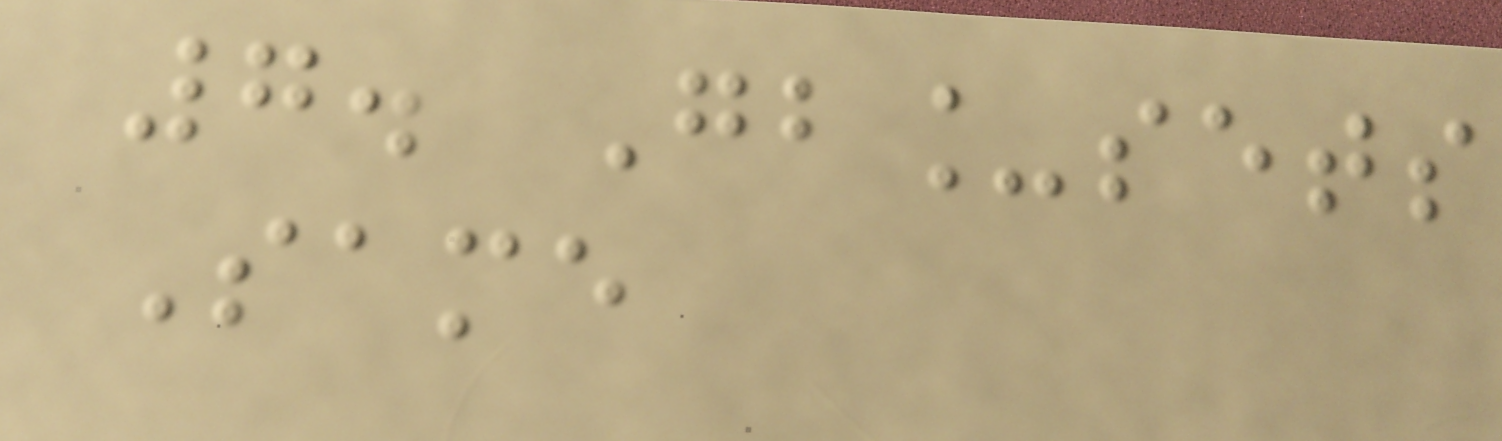7. Gb_sets
Same
